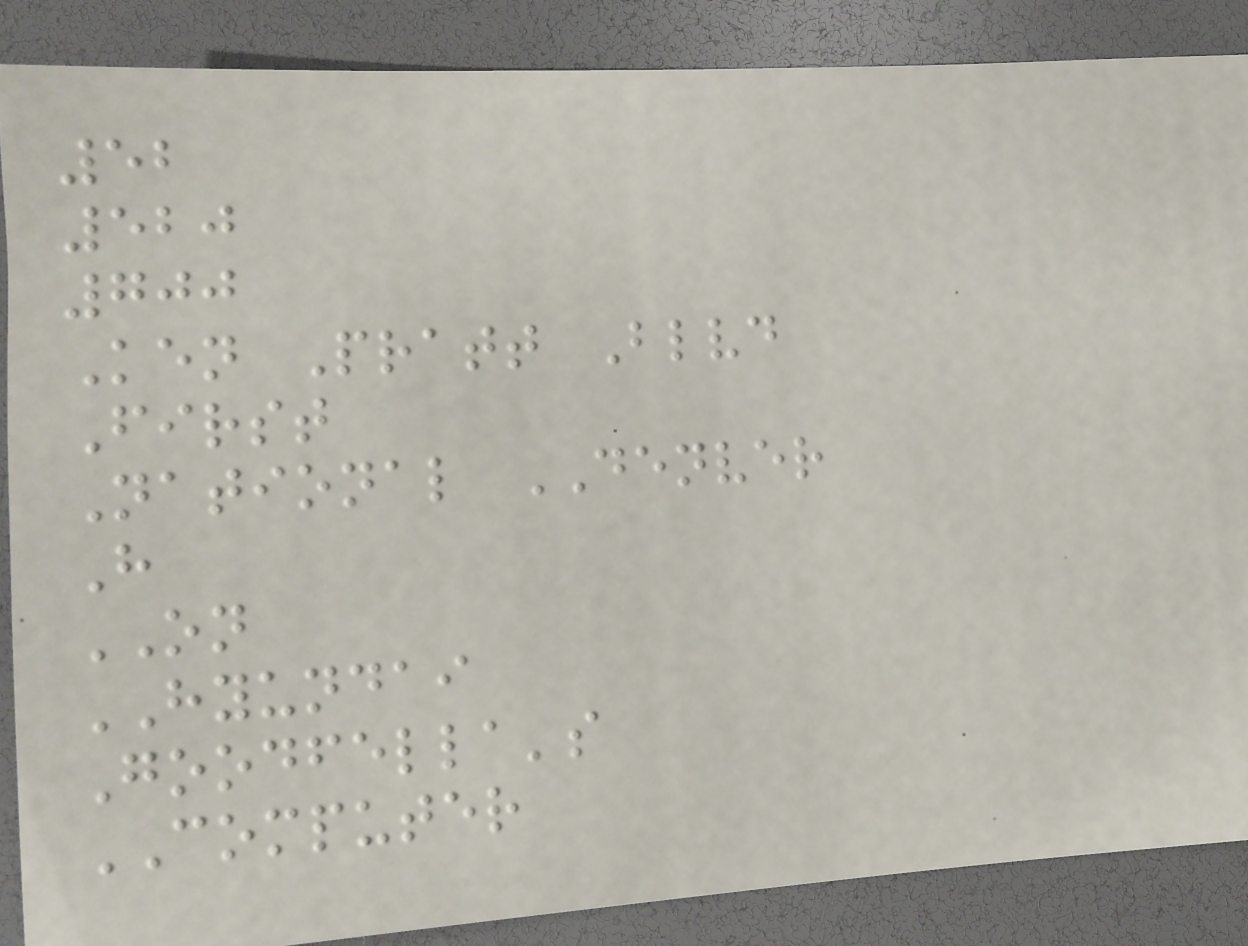52
520
700
Ken Pratt Blvd
First
National DENVER
H
ON
HYUNDAI
Goodfella's
COMPUTER
